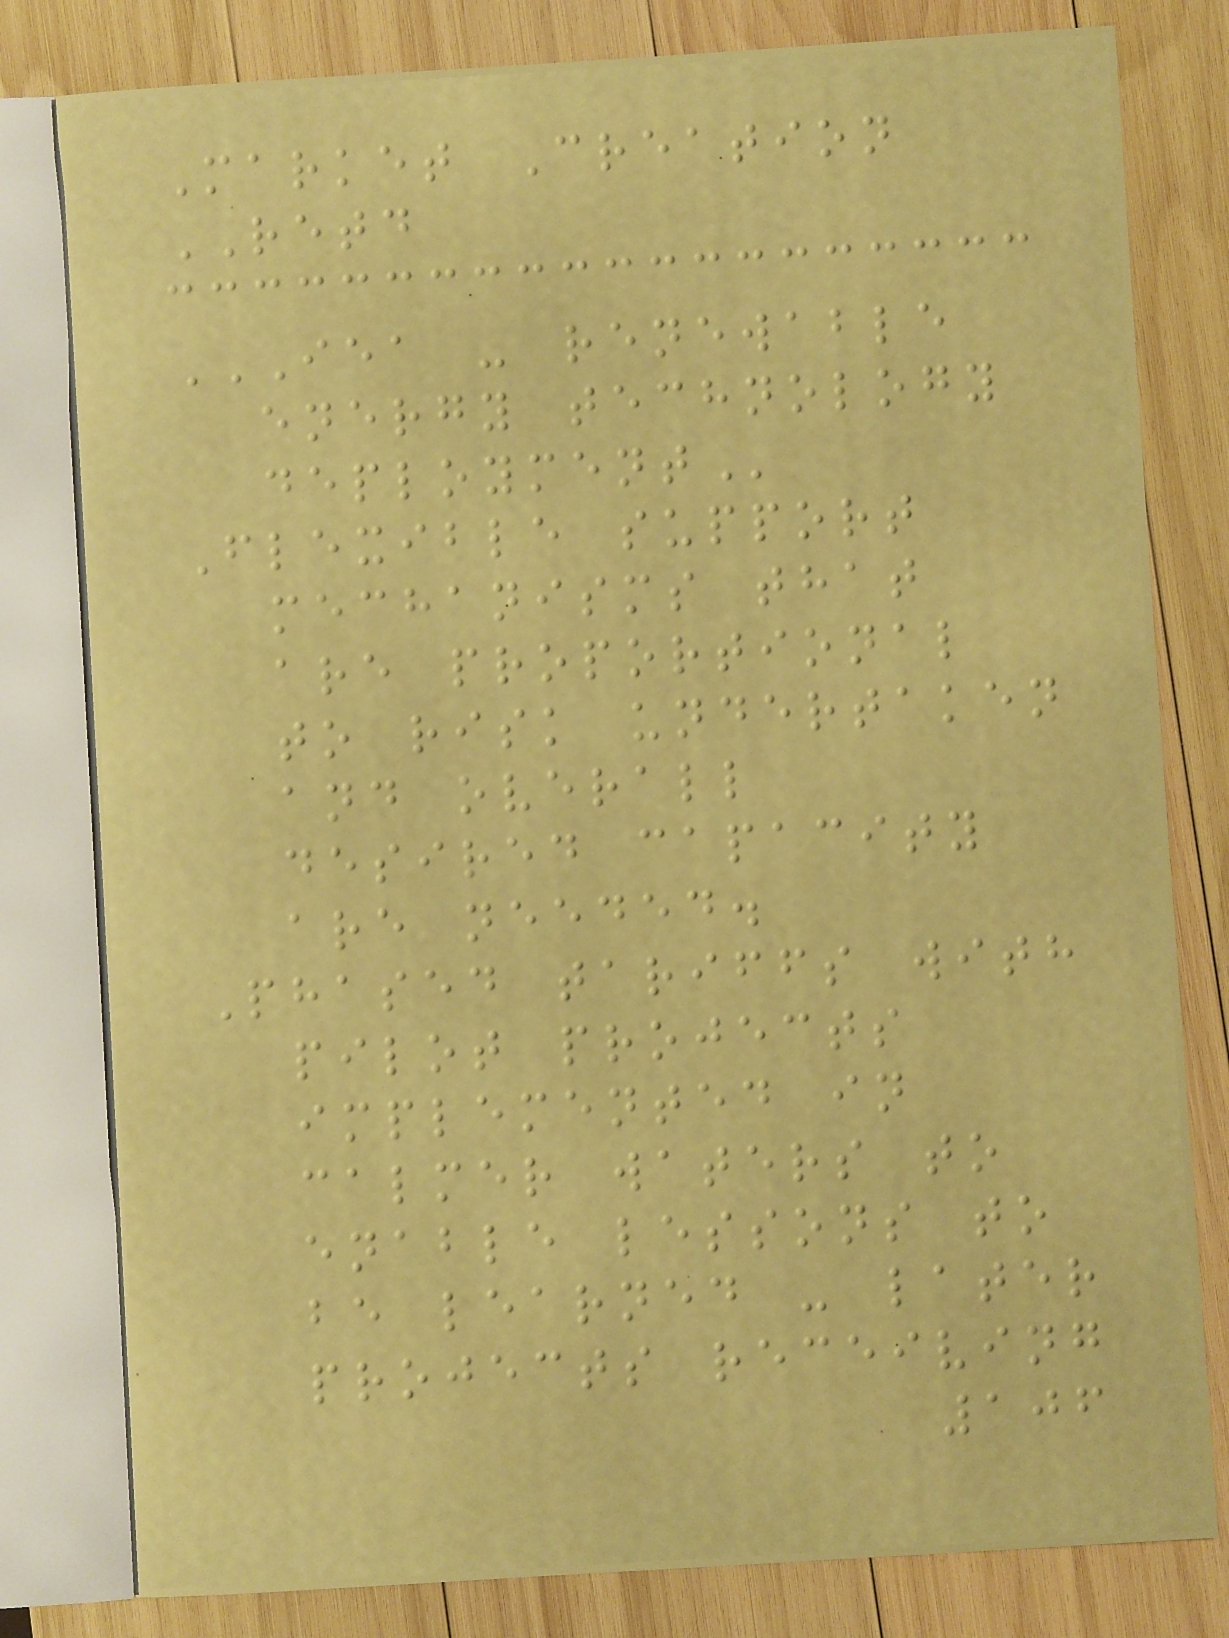Market Creation
RETD
IEA - RENEWABLE
ENERGY TECHNOLOGY
DEPLOYMENT
Flexible support
mechanisms that
are proportional
to risk undertaken
and overall
desired capacity
are needed.
Phased tariffs with
pilot projects
implemented in
calmer waters to
enable lessons to
be learned - later
projects receiving
106
